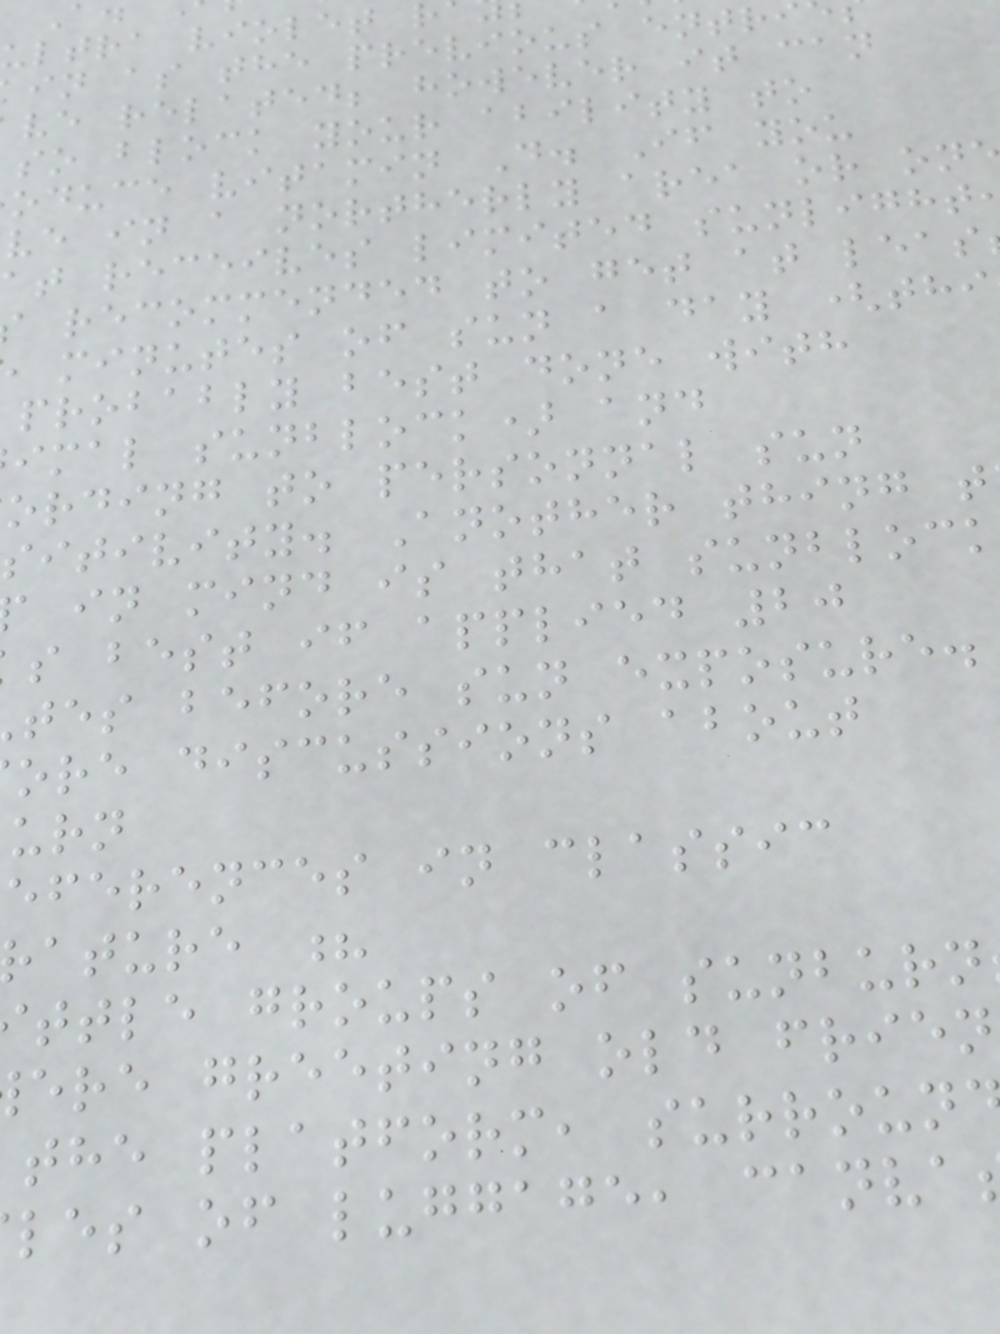ultra violet
in as the previous entr
ve related; however it can
so block your ability to
oduce vitamin D. If you
ve in a northerly area or on
at receives limited sunlight
recommended to get at leas
minutes of sun a day (thi
probably best done with
imal sunblock) and
ording to personnal sun
sitivity. Another thing t
in mind is that sunblock
s best if applied 20
tes before sun exposure.
ore discussions about
eferences in classic
ature ?
ttle groups of sunburn
ere greeting old frien
the platform, surroun
les of luggage, canva
